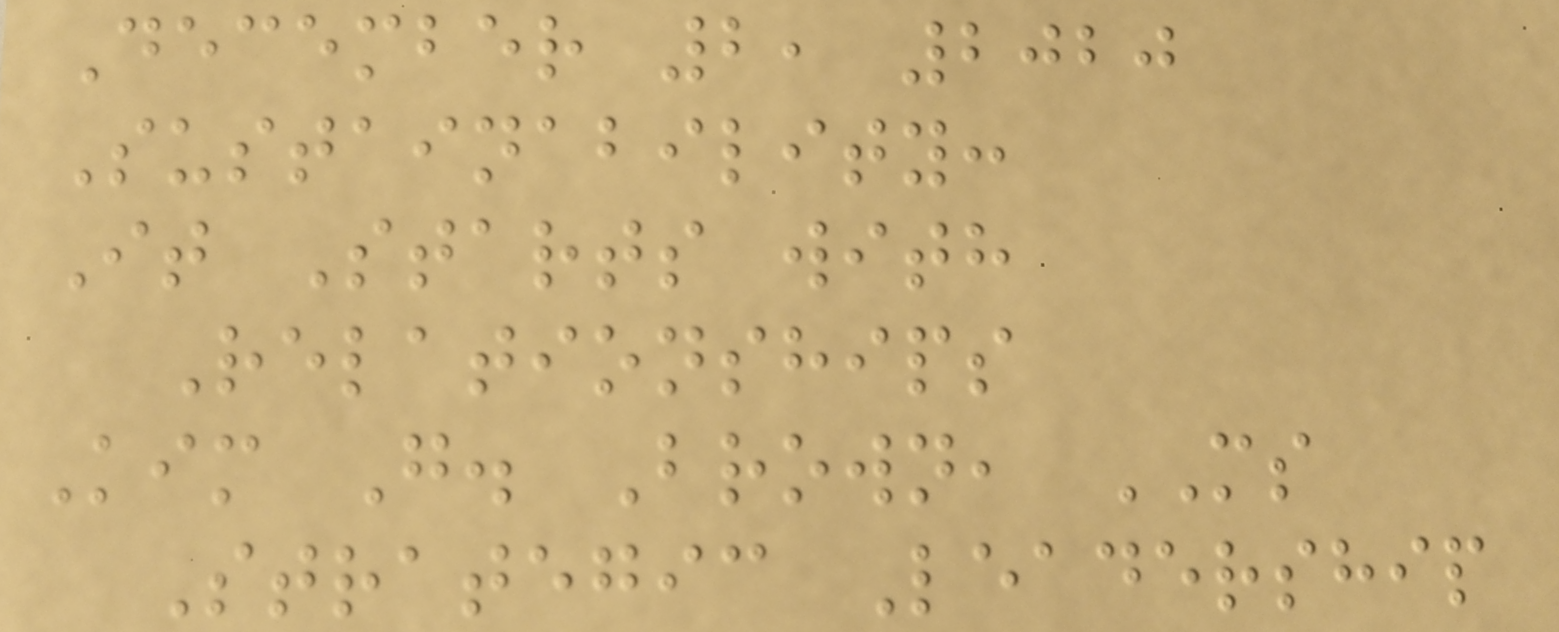December 2, 2020
Sustainability:
It Starts with
Relationships
Kim G. Brown, MS
Strategic Leadership
